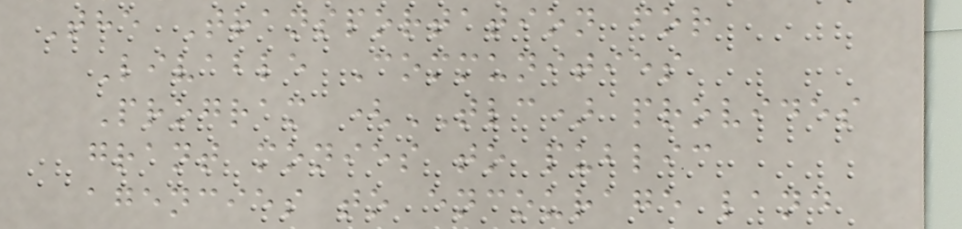The Transportation for
Livable Communities
Program (TLC) provides
grant monies to public
agencies to encourage land
